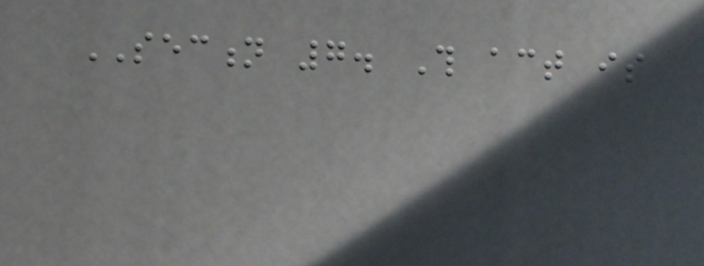SECTION 7. This act is
